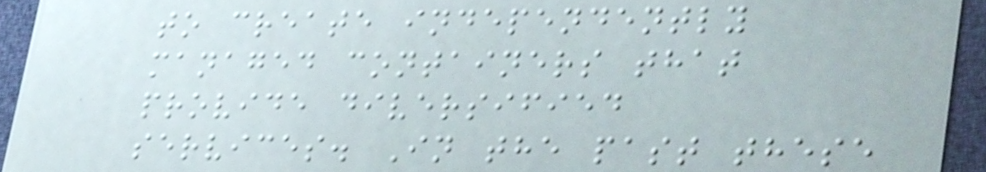to create independently
managed containers that
provide diversified
services. In the past these
